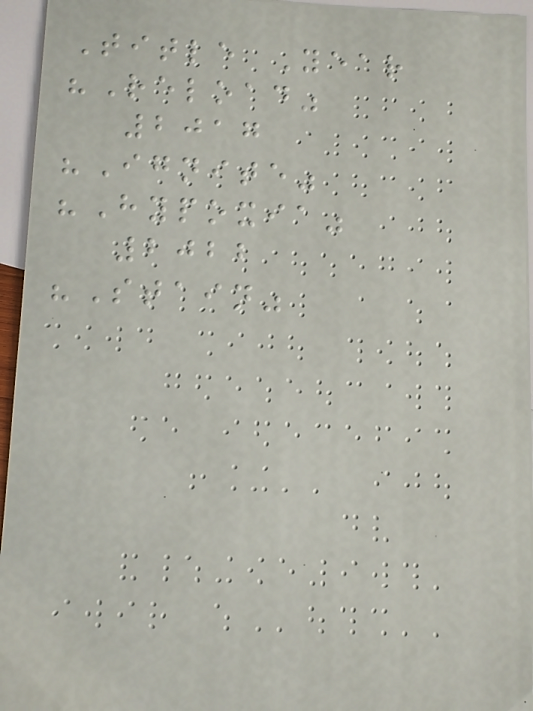Title Year
"Reload"
2017
"Ignite"
"Hypoxia"
2022
"Stain"
